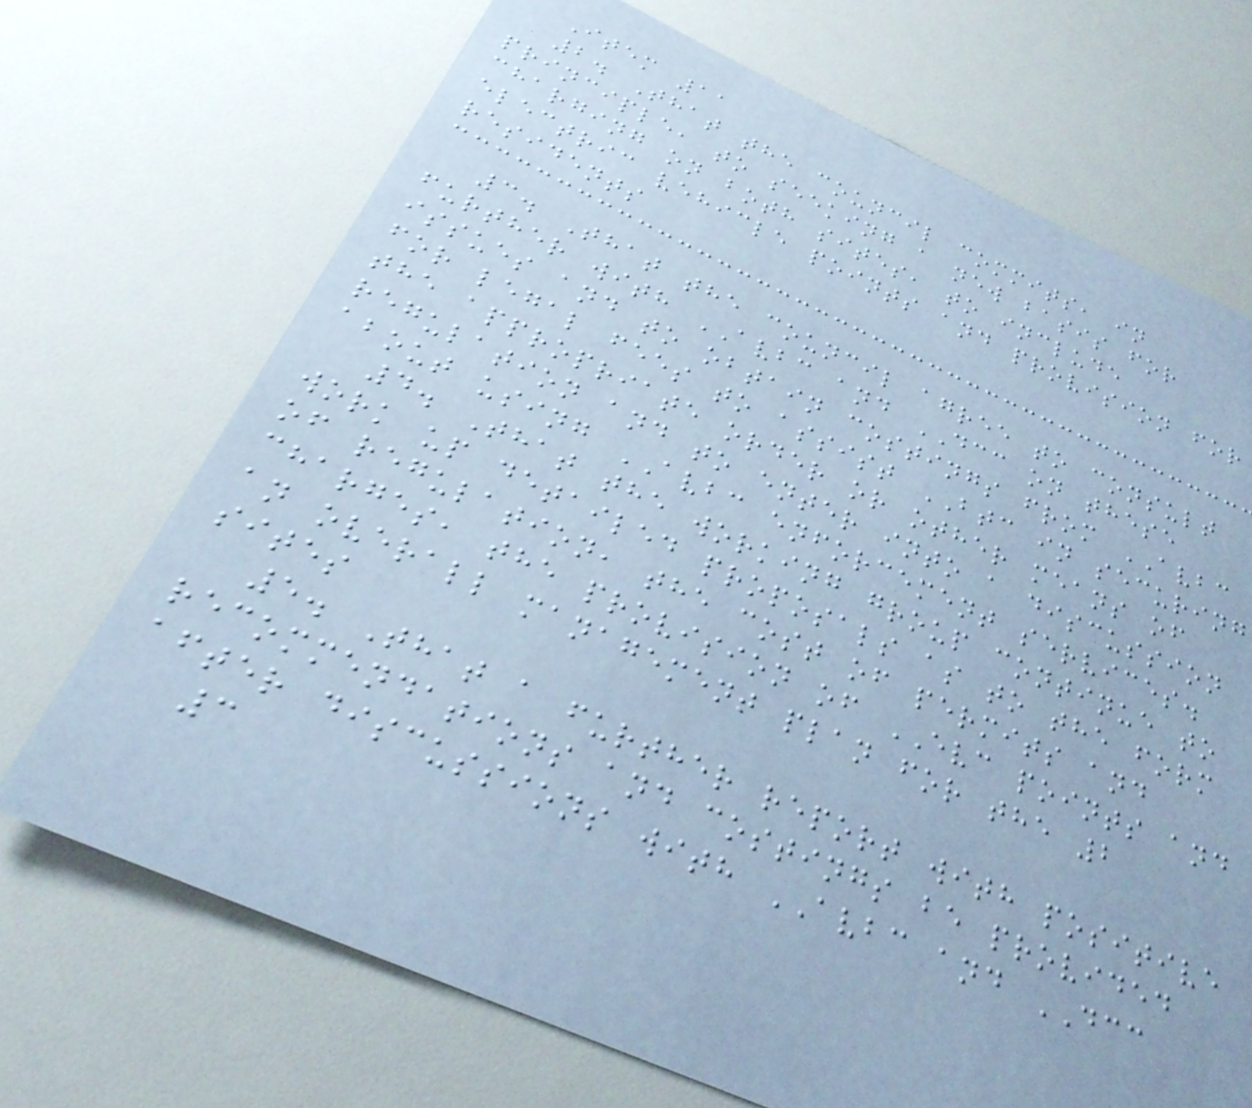Item 11
2. That the council commits, in
principle, to seeking a new basis for
charging on both sites, to include
electric vehicle points and provision for
residents
3. That the council agree to consult
further with AVBC and DCC on these
issues and to obtain costings from AVBC
for legal fees to assist BTC in securing
the appropriate order or other means of
regulation and to enter into a discussion
about using AVBC enforcement services.
4. That the working group continue to
work up detailed proposals as to the form
of regulation, the cost of permits and
charges, the provision of EVC points and
an overall management plan for the 2
sites
5. That a further report with positive
recommendations and costings be provided
after discussions with AVBC and DCC
3
